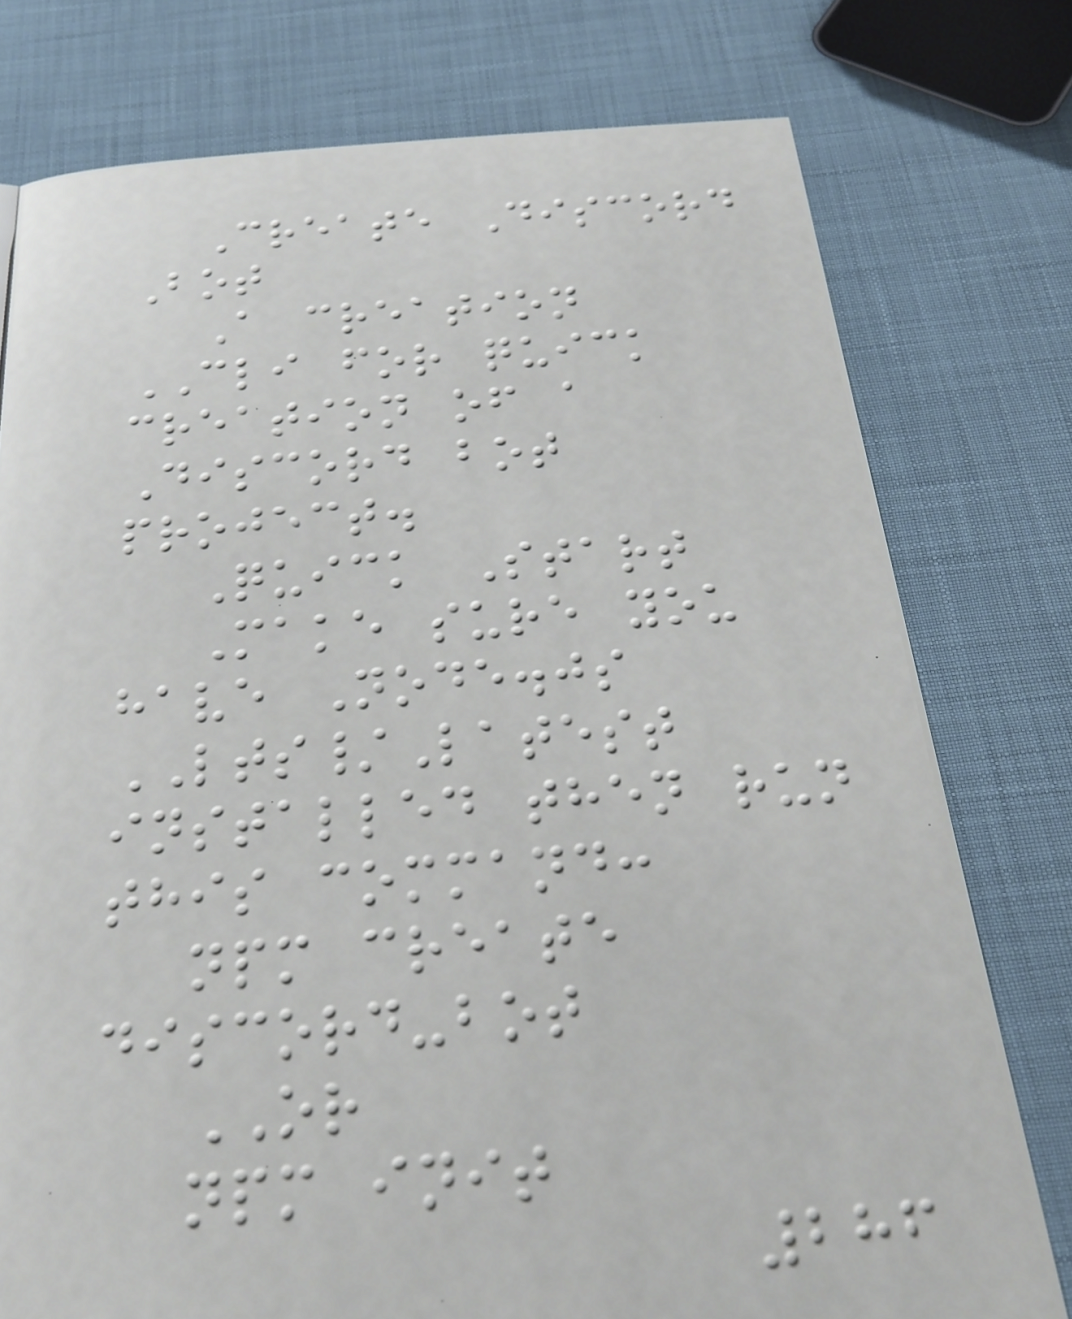Create Discord
Bot
A creation
CLI for quick
creation of a
Discord bot
project.
Quick Start
Make sure you
have Node.js
LTS/Latest
installed then run
this command:
npm create
discord-bot
OR
npm init
286
